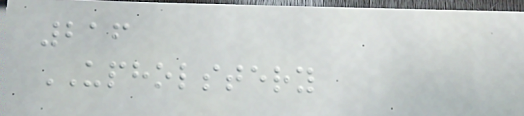216
UPHOLSTERY
